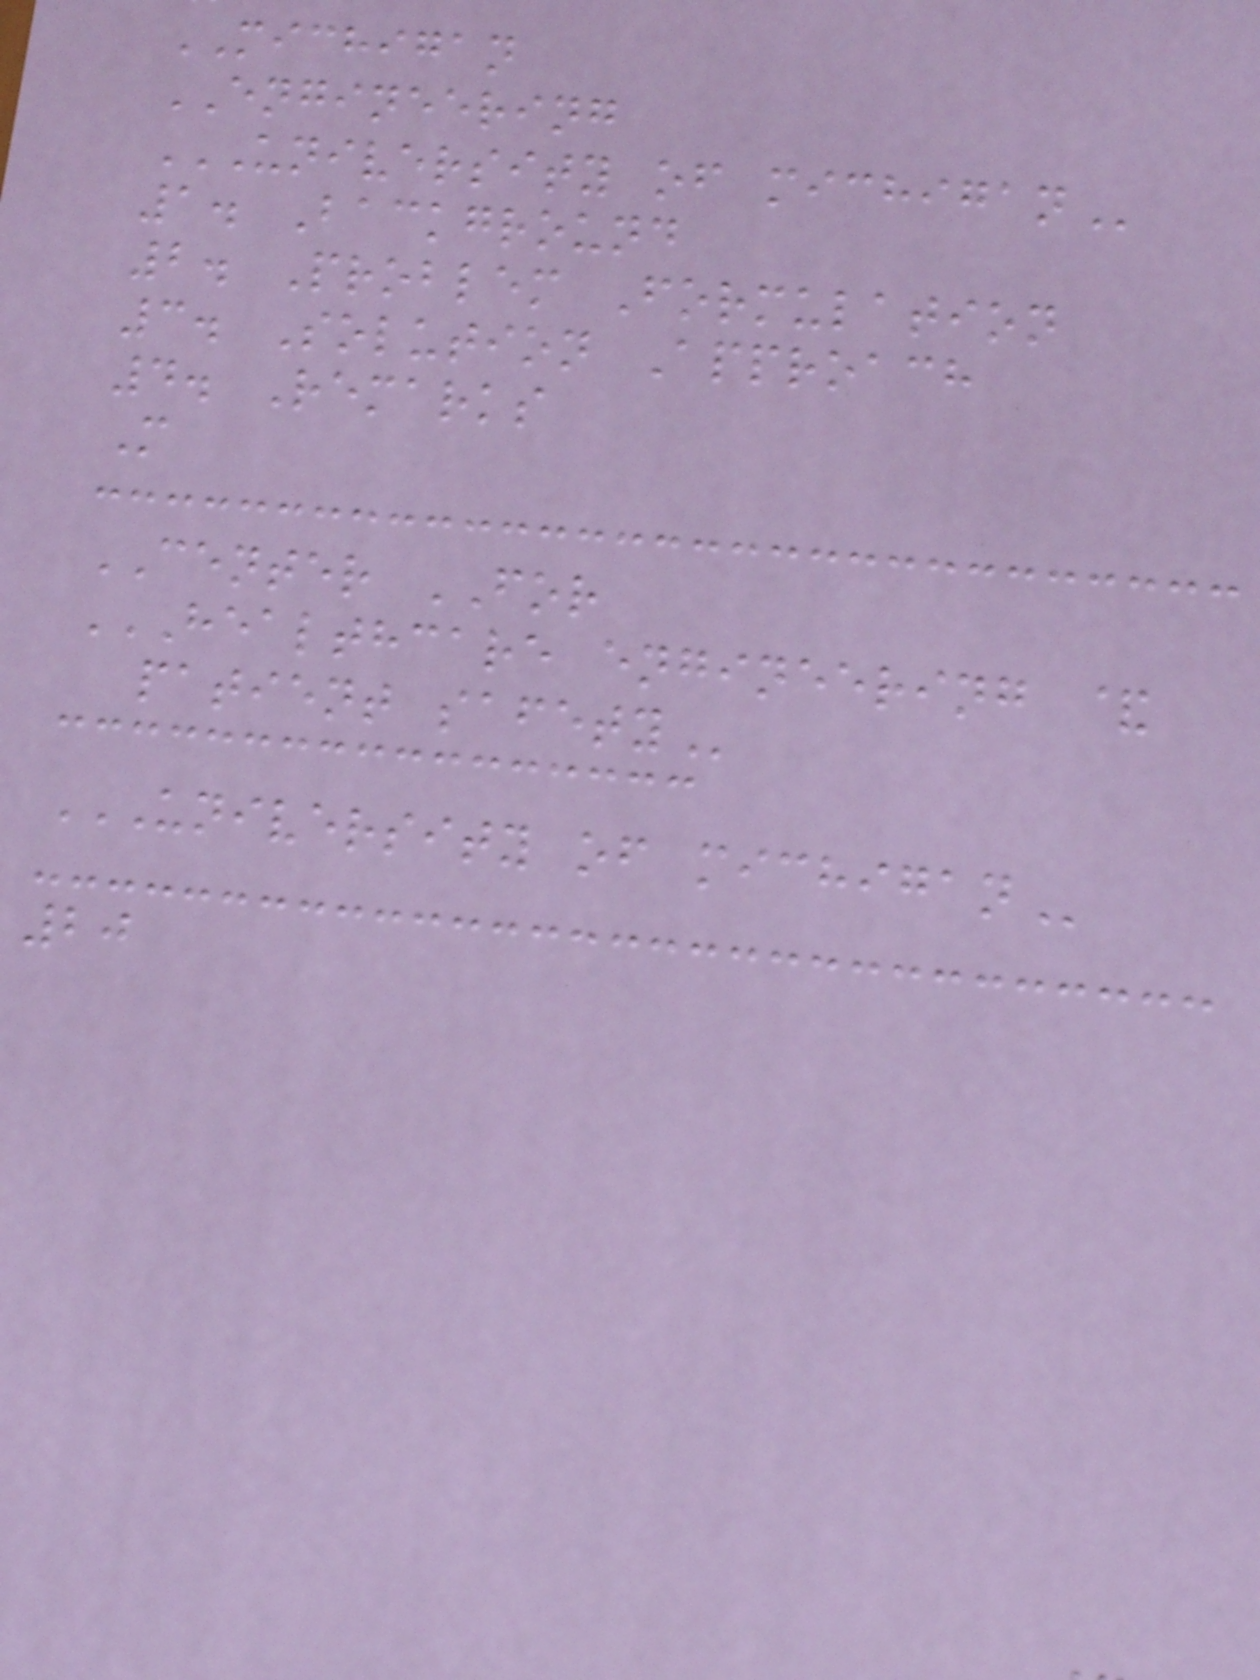MICHIGAN
ENGINEERING
UNIVERSITY OF MICHIGAN
1. Background
2. Problem Formulation
3. Solution Approach
4. Remarks
M
CENTER FOR
HEALTHCARE ENGINEERING &
patient
UNIVERSITY OF MICHIGAN
20
